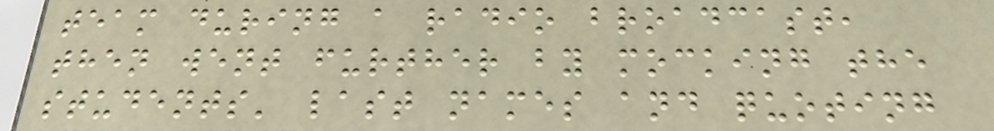team during a radio broadcast,
then went further by mocking the
students' last names and quoting
